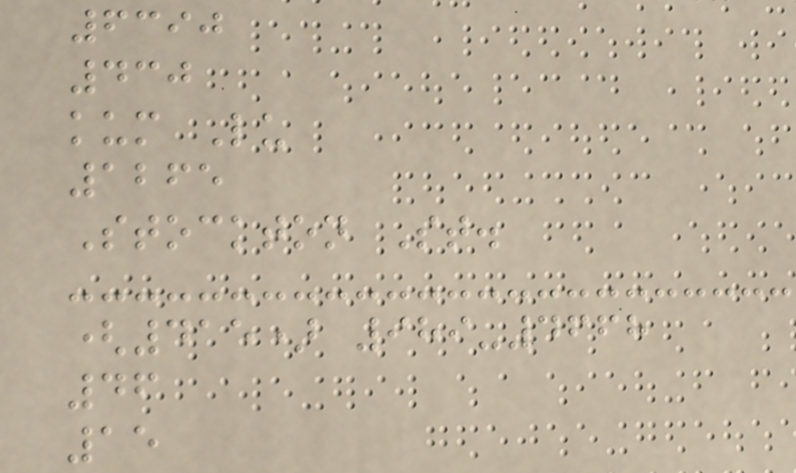6390
430
kum Lu
1265
Stockton St.
(415) 989-4668
46
15
